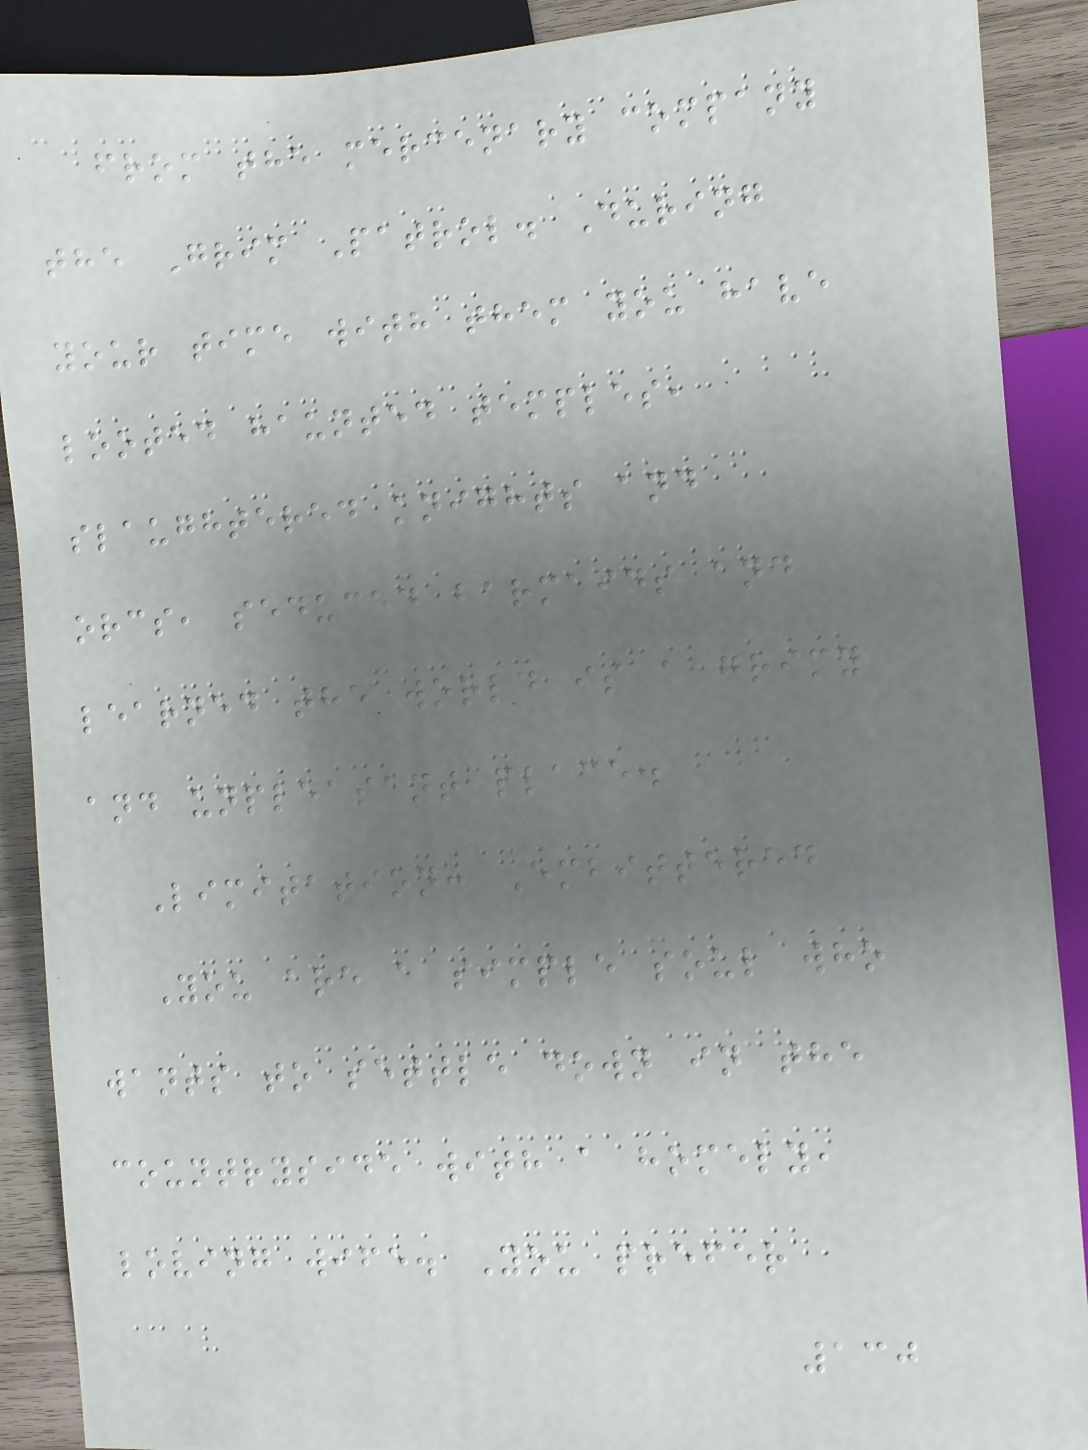from the mercenary company
the Grim Patrol. During
your time with them you have
looted haunted temples,
slaughtered knights and
orcs, seduced barmaids and
learned the world is a grimy
and unpleasant place.
Limitation: Embittered
You are a simple soul who
wants to settle down in the
countryside with a homely,
loving wife. You prefer
130
